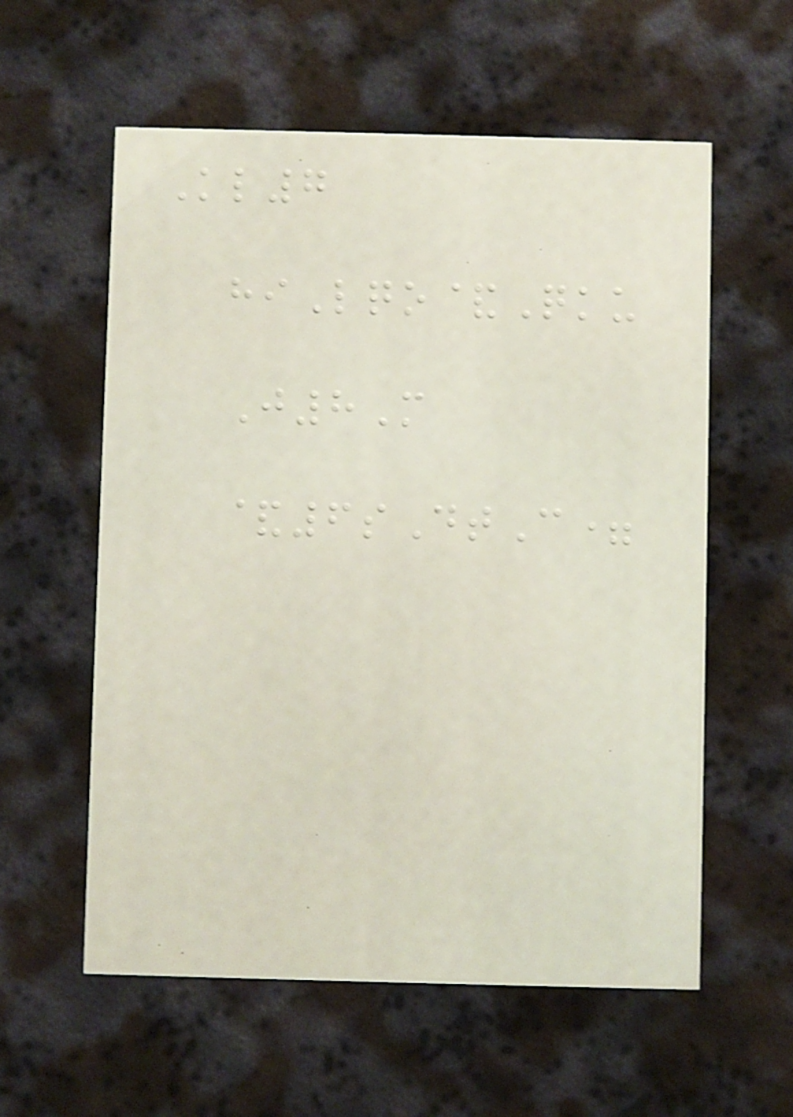Kl7
hiLqo&Qku
J8M
&6sDtC=
